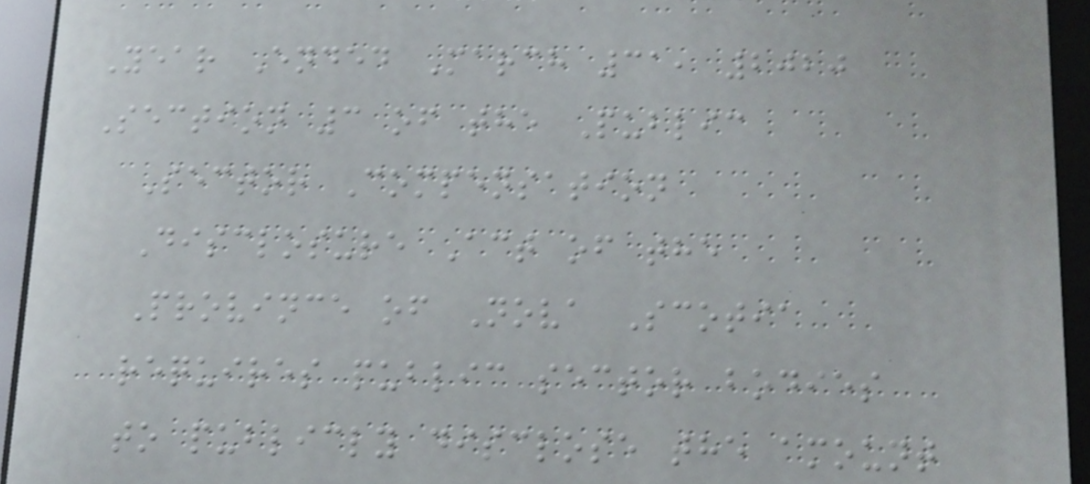Year Ended March 31, 2020
Section 3 of the Public
Sector Compensation
Disclosure Act of the
Province of Nova Scotia
requires public sector bodies
to publicly disclose the amount
